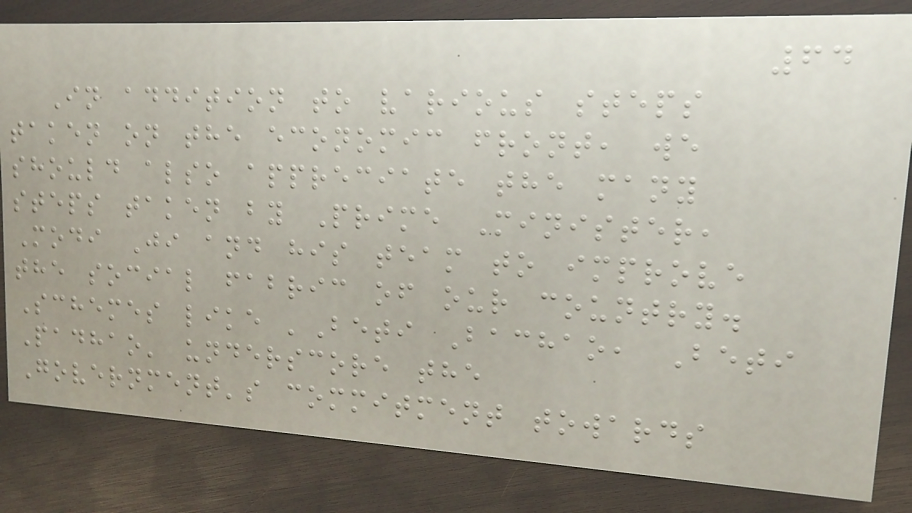64
In addition to various steps
taken on the economic front, we
should also appreciate the many
steps taken by Prime Minister,
Modi Ji and his team to improve
the social fabric of our country.
Schemes like 'Beti Bachao, Beti
Padhao' underscore the
Government's commitment towards
